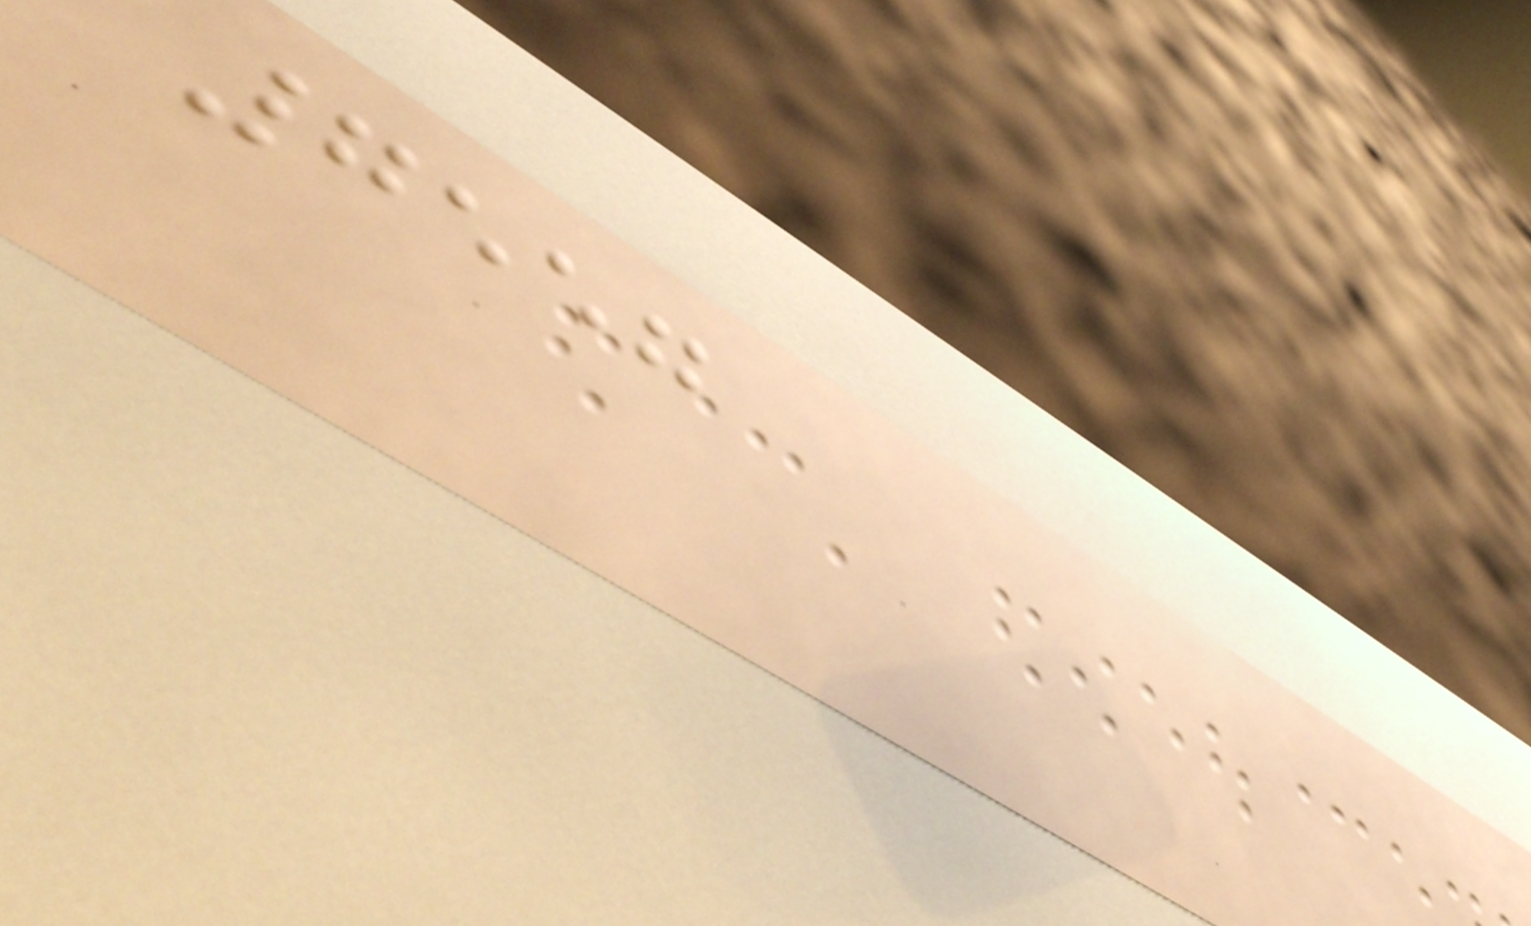7557
